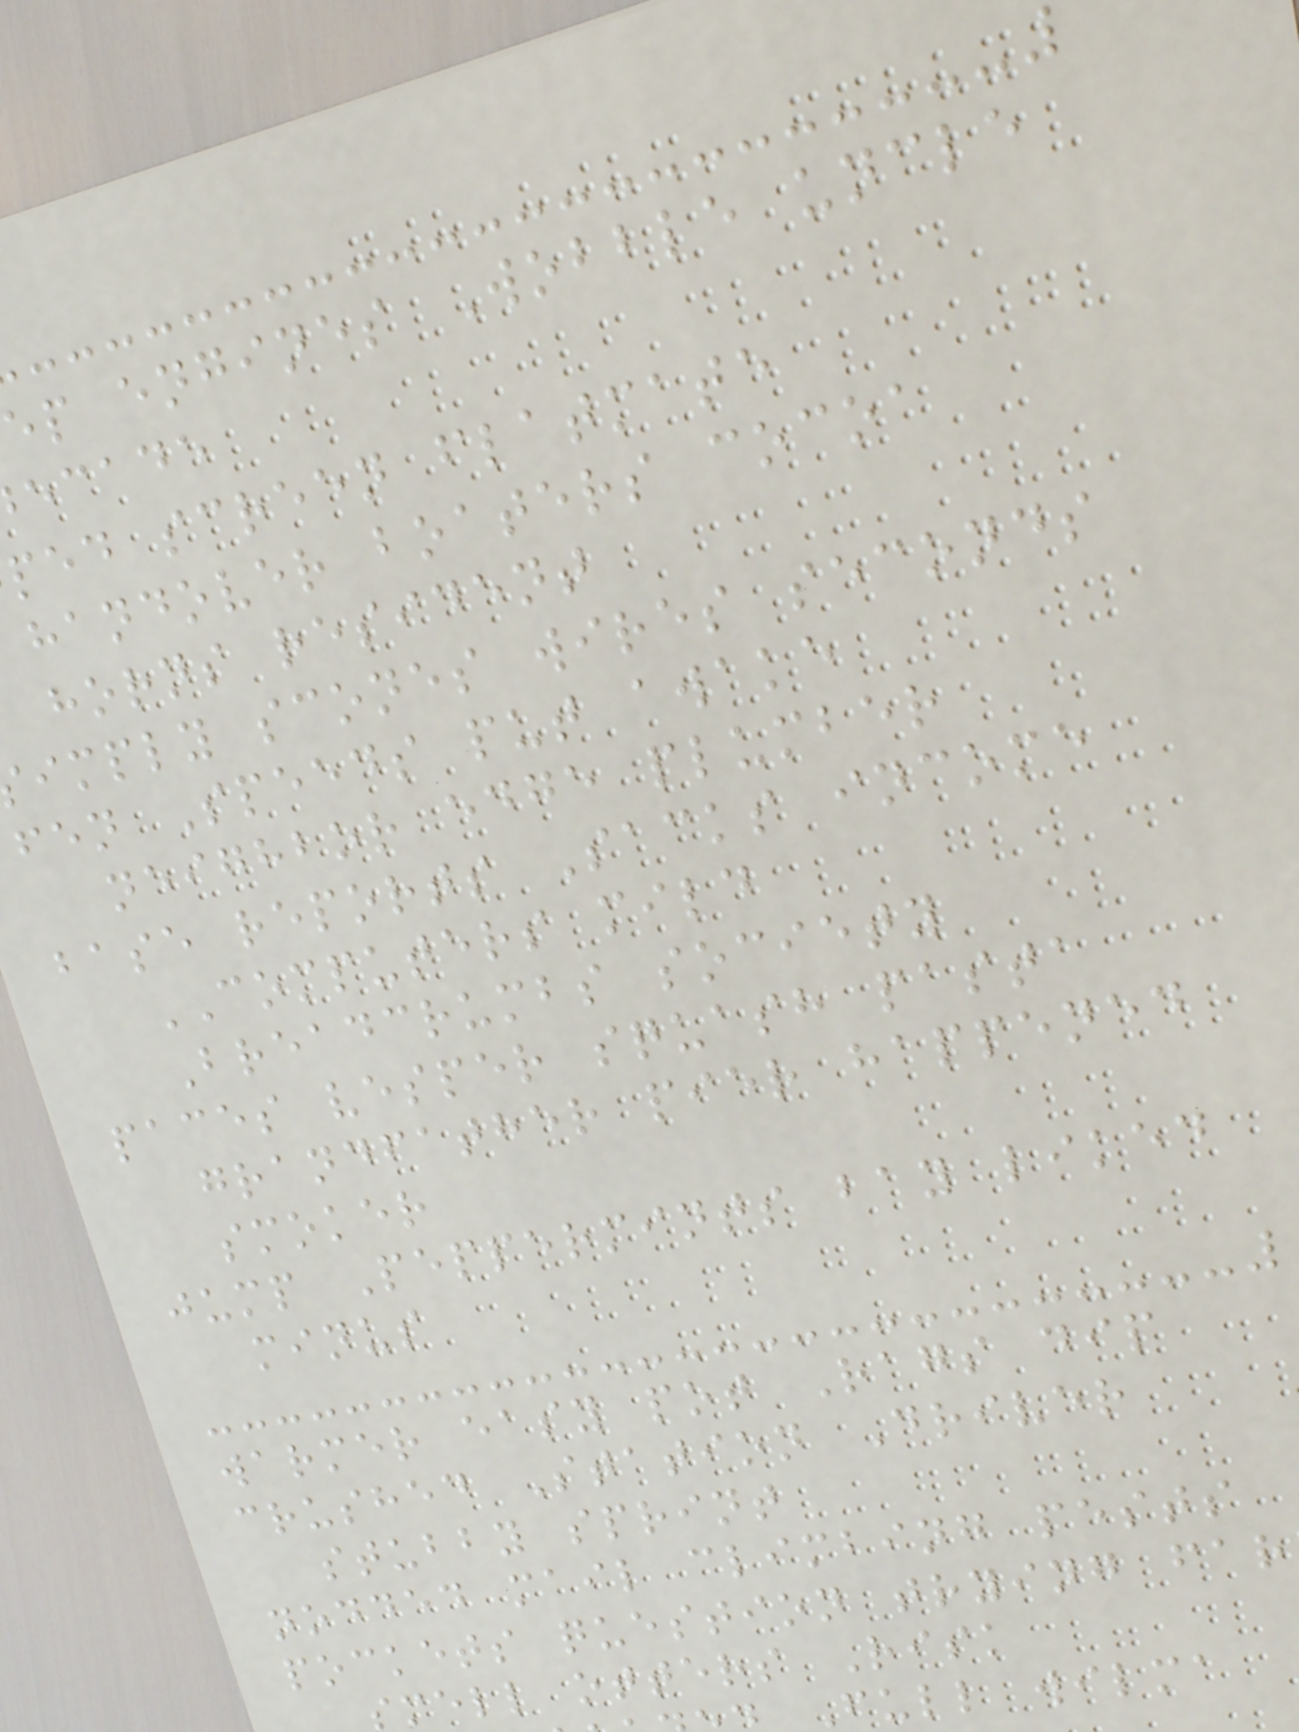ep engines Wobble uncle
ecade
ped screen flatmate
handover boaters cocoa
horns resident
imply scones wires seconds
fen Speeds put awake
neighbor edge plumber
base reports Sacks income
COMPUTERS mild
Breadcrumbs society
paces vesper squash pasta
grandfather pier happened
smoker
jump Peppermints bay liked
minus
warmer easy pot Rags dip
crushed Station Driver
stubby sprint
nodded mail climbing pests
pockets question trying far
mell otters Risk
Full wilma
